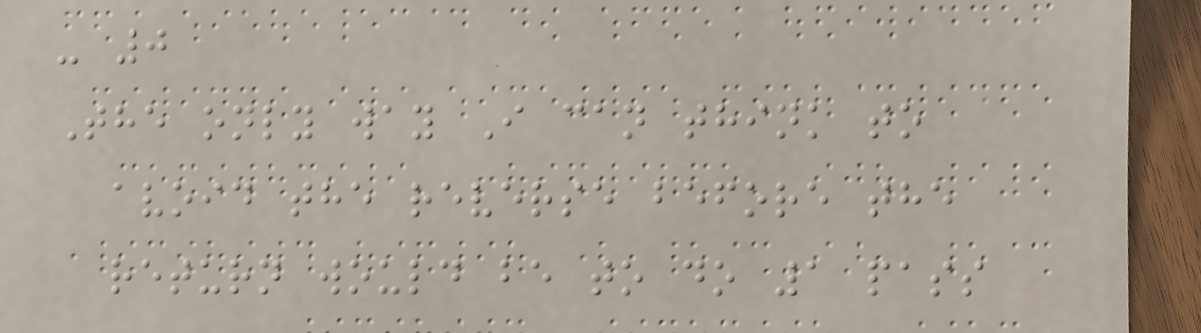- 0
The only way I can think to
avoid the reverse before the
return would be to do 1 pass
